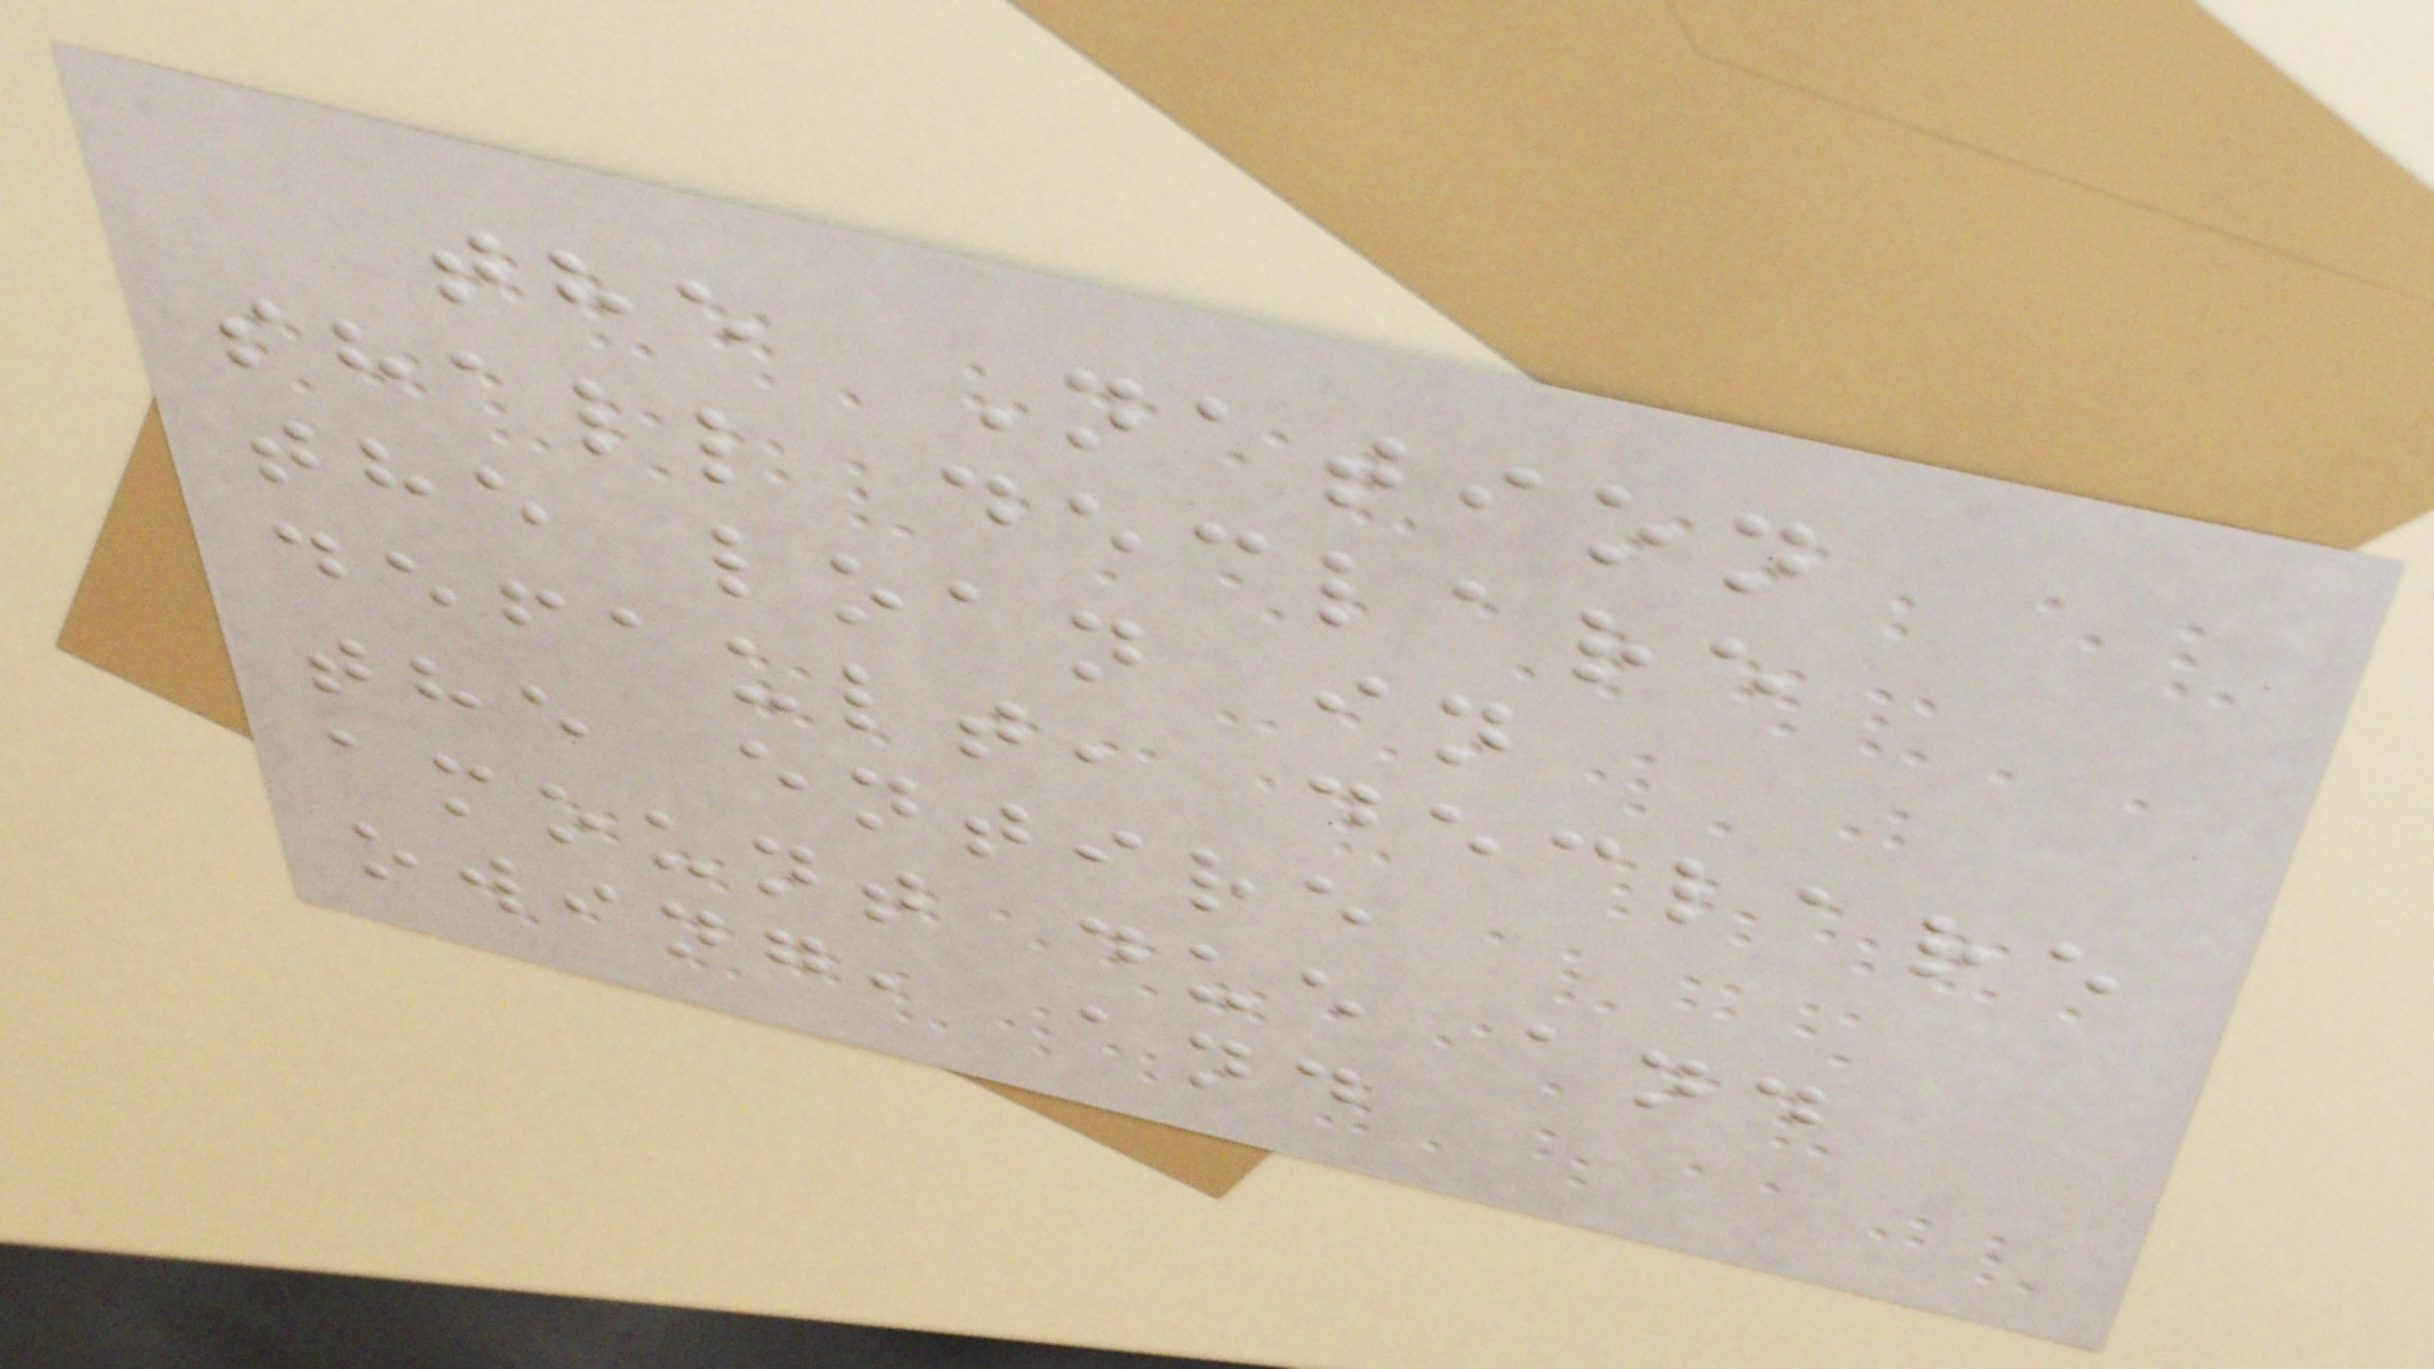the Nation
shall declare
the loan in
default, declare
the entire
amount due and
owing, and
